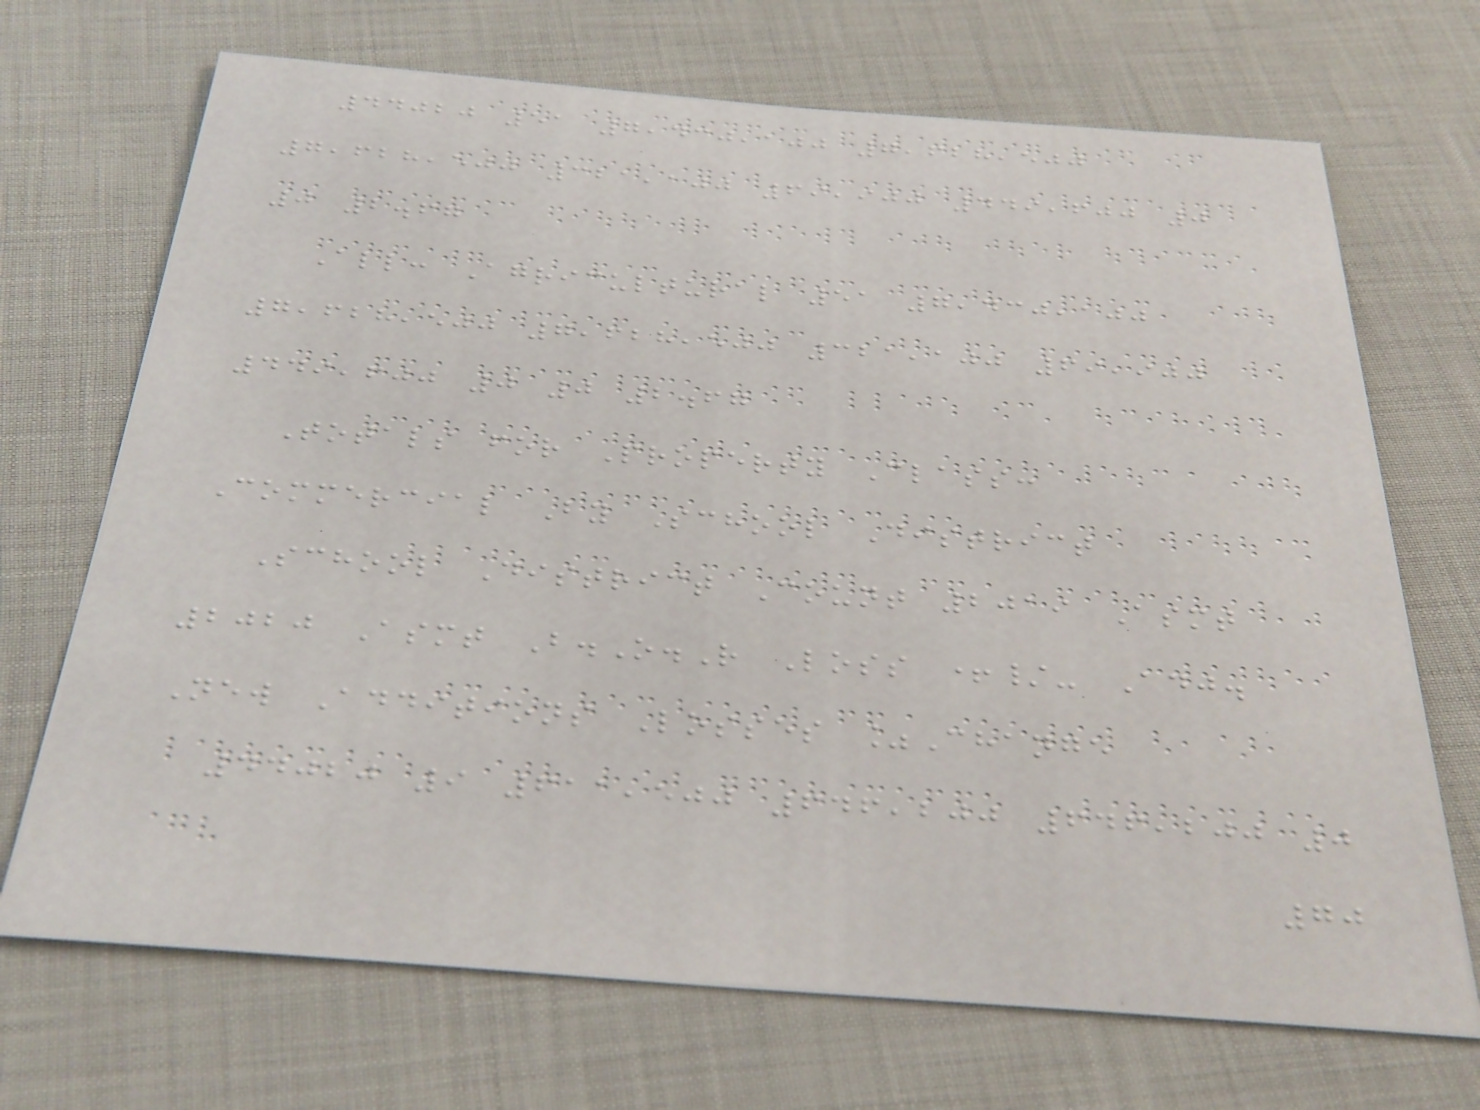44020 51 7,430,100 7,628,500
7,628,500 321,100 69,900 449,600 0
0 2.67
All: Agricultural 51 7,430,100
7,628,500 7,628,500 321,100 69,900
449,600 0 0 2.67
Totals for Property Class:
Commercial By School District
School District Count 2019 Asmt
2020 Asmt B.O.R Loss +/- Adj.
New Additions Losses %Change
44020 9 611,500 646,200 646,200 0
70
